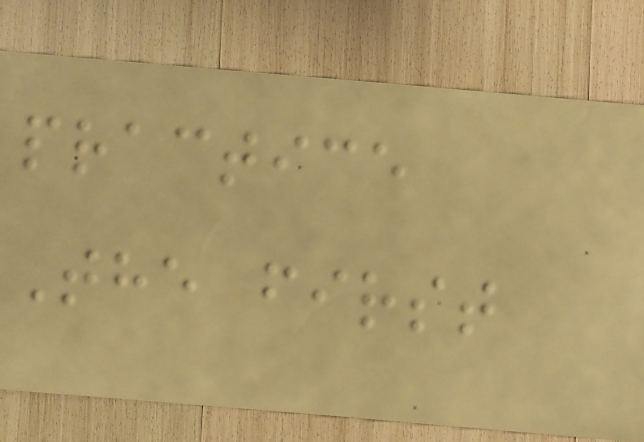practice
The first
